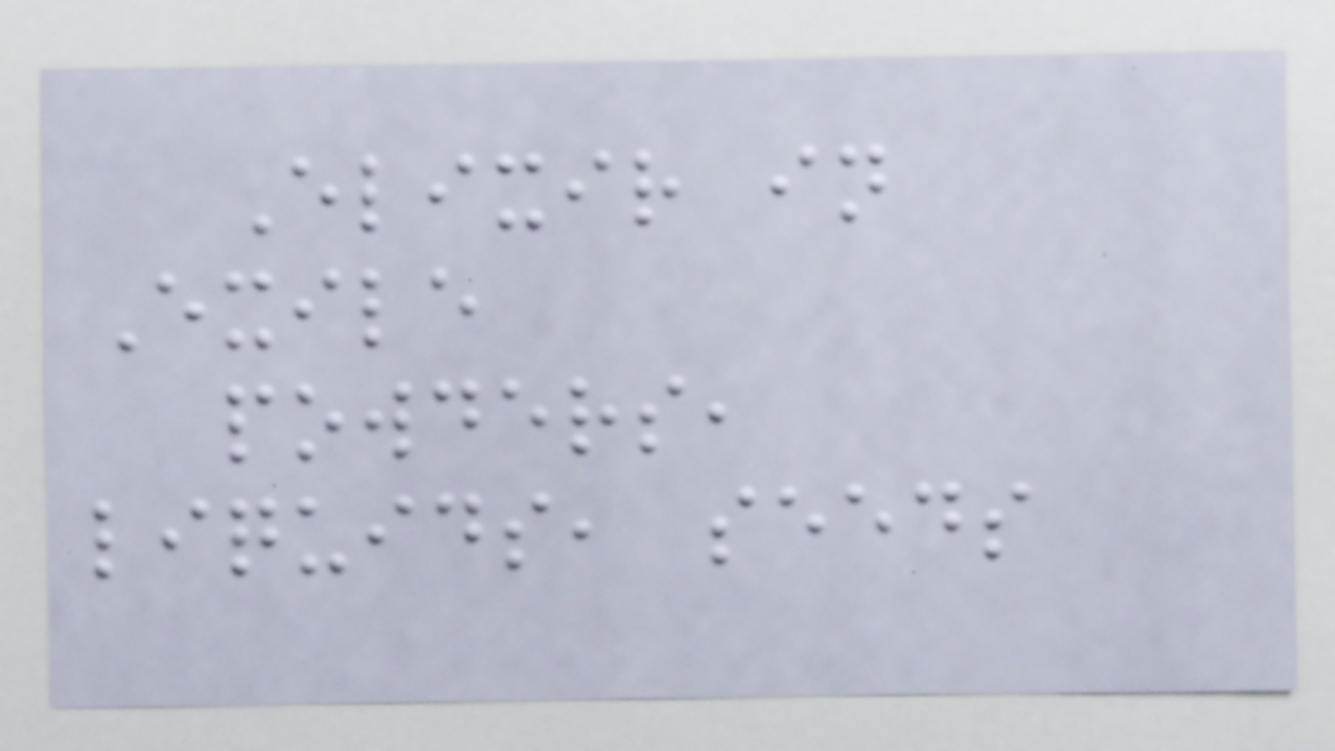Elixir in
Exile
powders,
liquids, seeds
